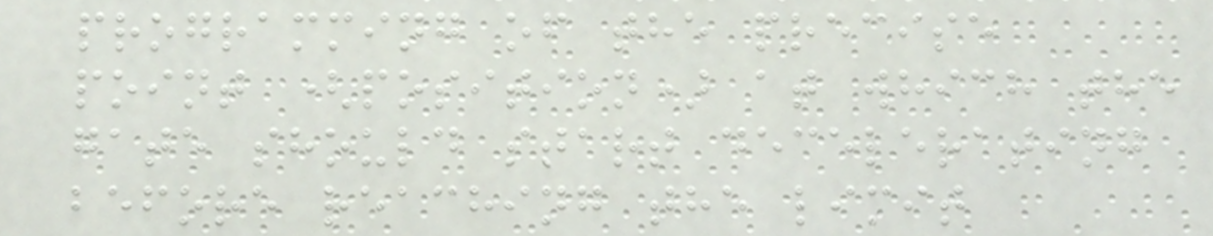programming of the precise
point (position) at which the
gate should start decelerating
before reaching the limit
